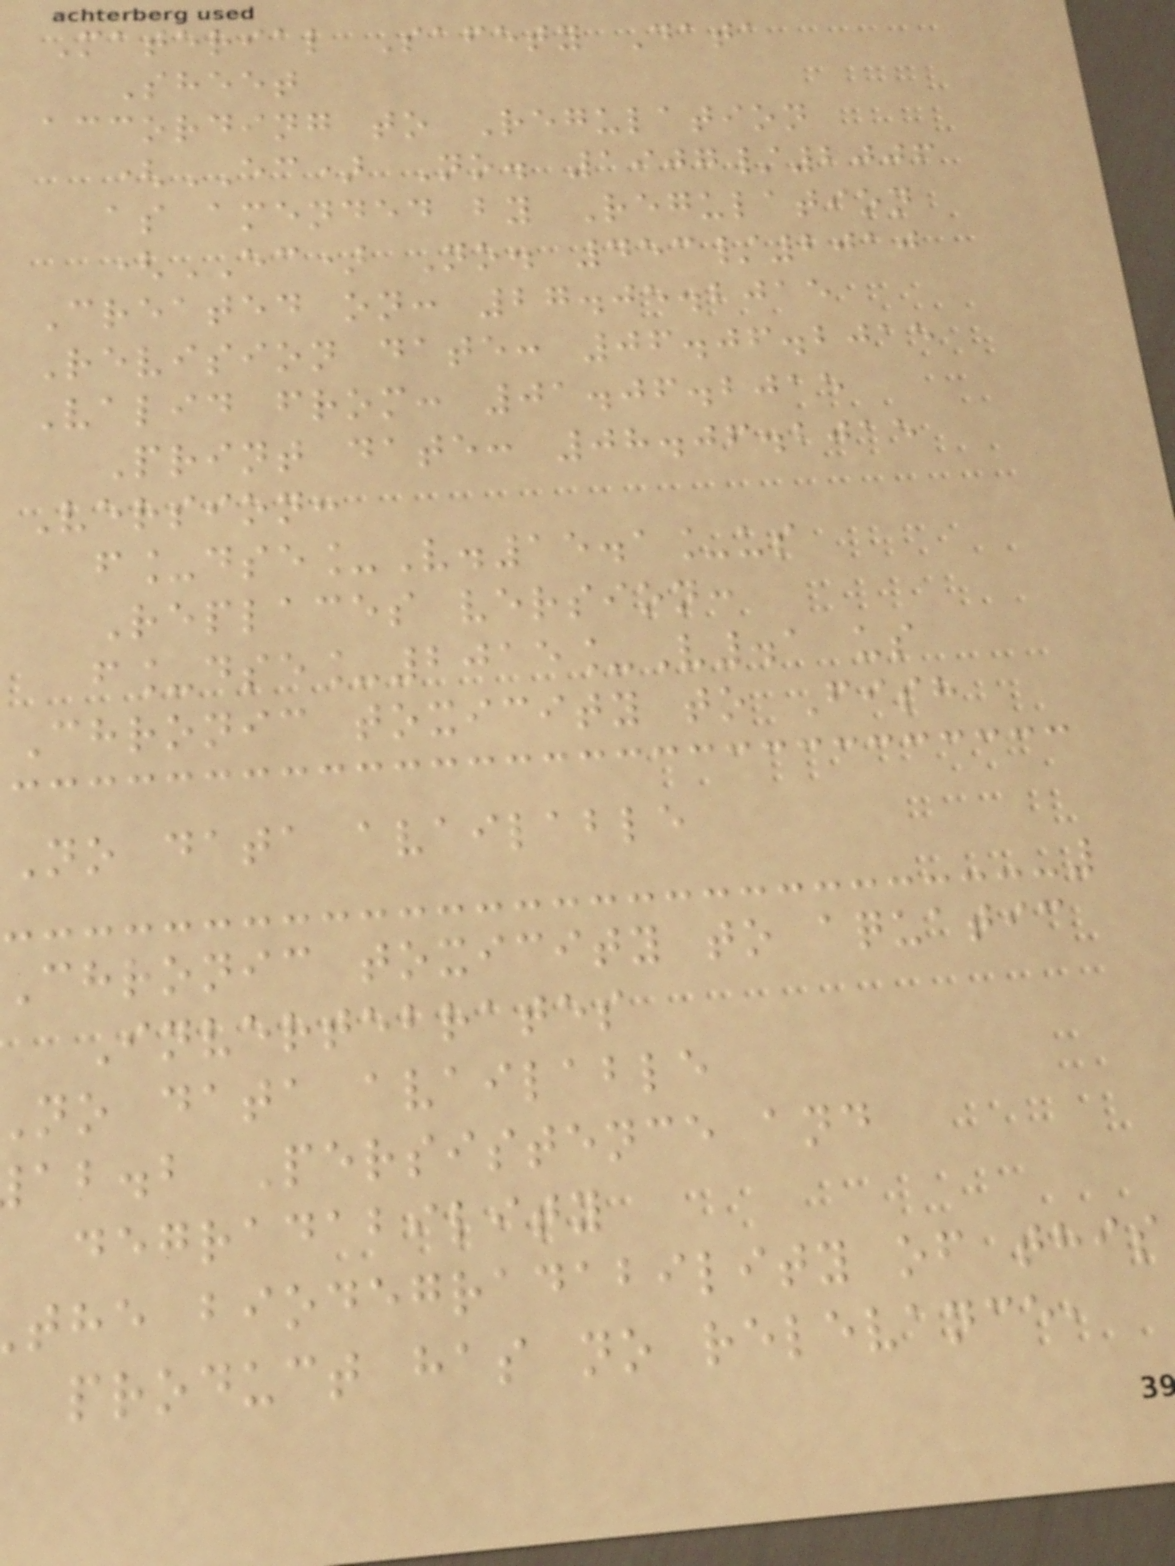Material Safety Data
Sheet
according to Regulation
(EC) No. 1907/2006
as amended by Regulation
(EC) No. 453/2010
Created on: 27.05.2015
Revision date: 06.06.2015
Valid from: 01.06.2015
Print date: 08.06.2015
Version:
f_dse_V.15.1_us
Replaces version:
f_dse_2015_V.1 us
Chronic toxicity to Fish
No data available
Chronic toxicity to aquatic
Invertebrates
no data available
ab.b Persistence and
degradability
the biodegradability of this
product has no relevance,
